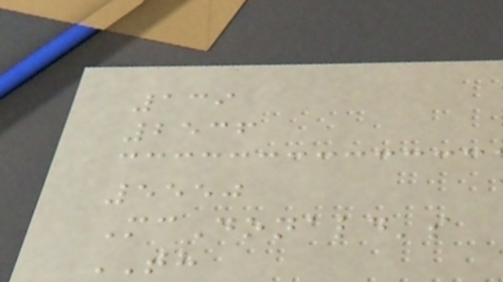139
2536
5550
McDonald's
TH
